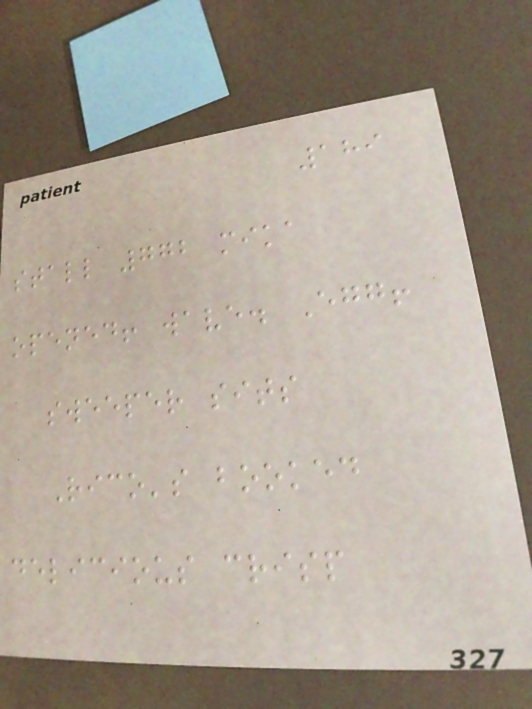189
stall 772 mika
opened! wave. Egg!
sweeper sits
Rico's booked
delicious crisp
